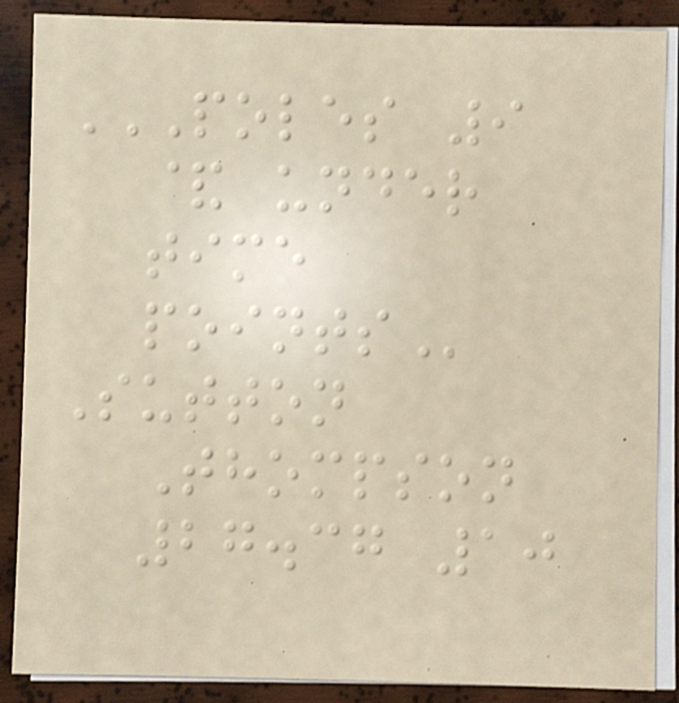POLES 9
& UNDER
TIME
POINTS
Sutton
Thompson
27.37 10
